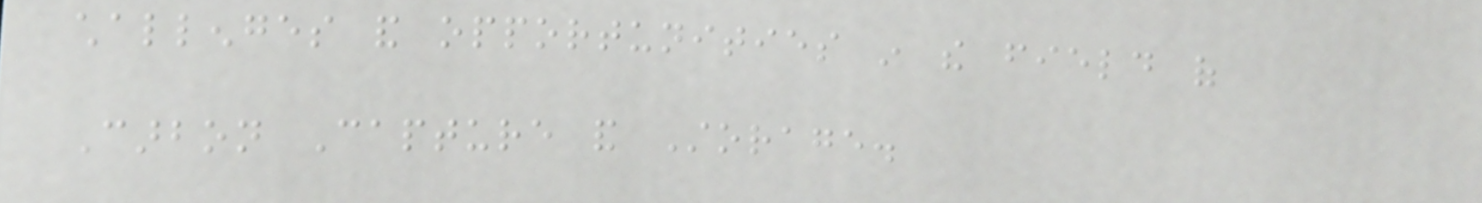challenges and opportunities in the field of
Carbon Capture and Storage.
